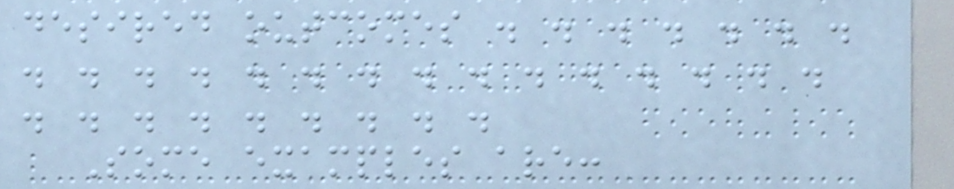desired outcomes . . . . . . .
. . . . . . . . . . . . . . .
. . . . . . . . .
Some examples are:
